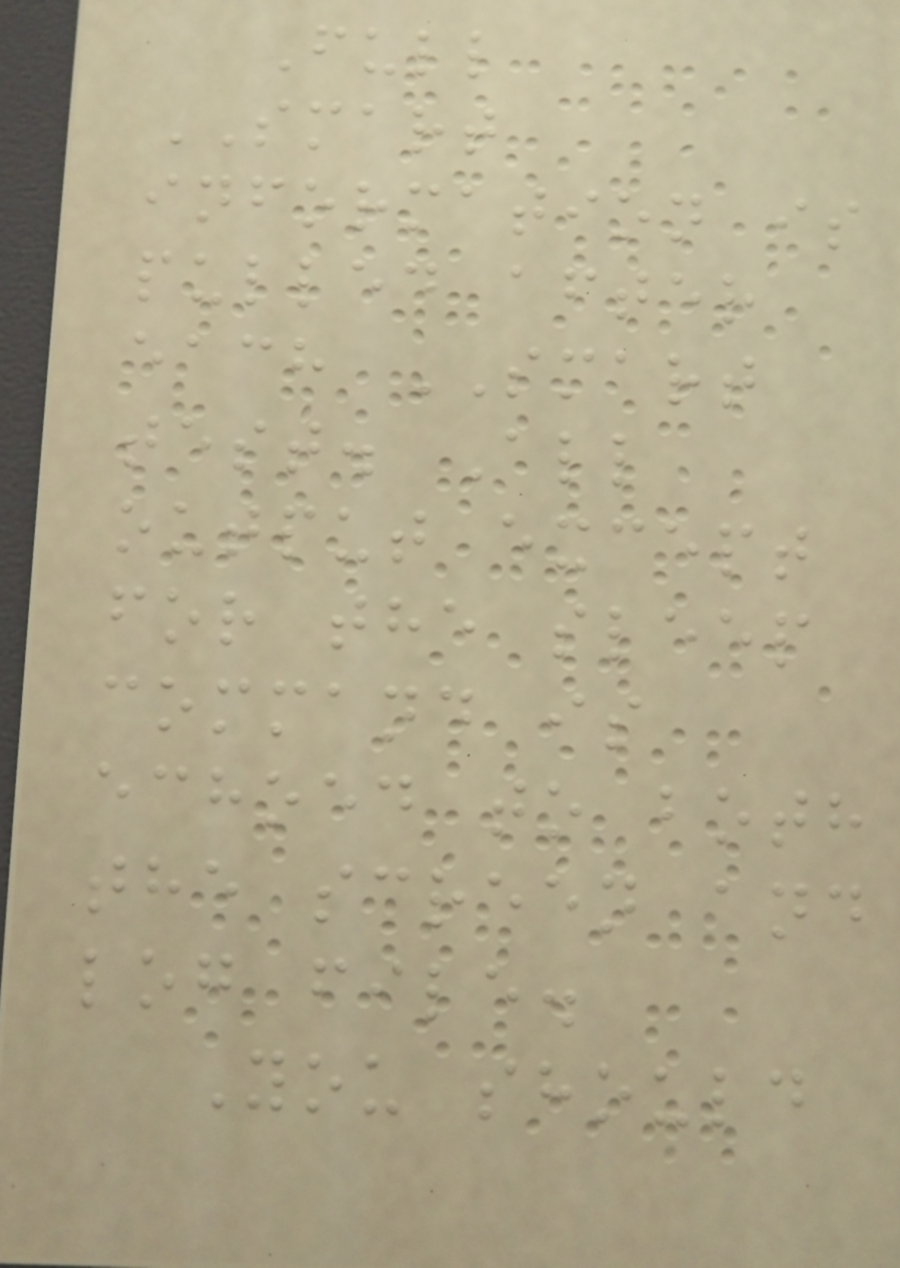Full
SMART
information is
pulled after
each SMART
test. All
output except
for the sleep
command is
echoed to both
the screen and
log file.
You should
